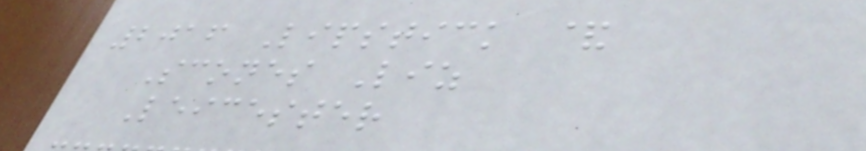2016 Lipstick &
Scones Liz
Leicester
